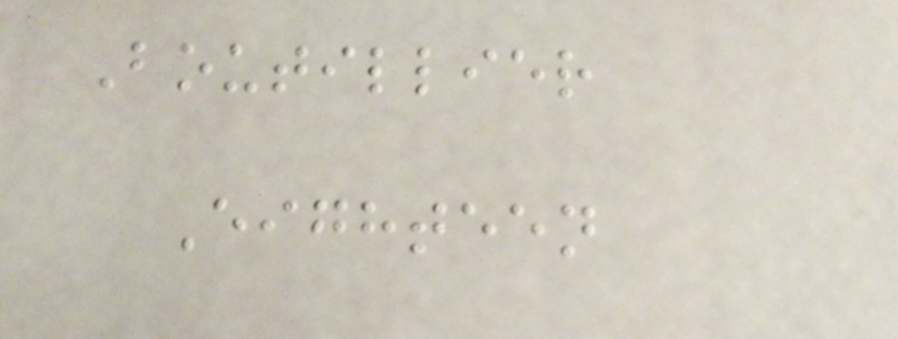Boutillier
Eighteen
